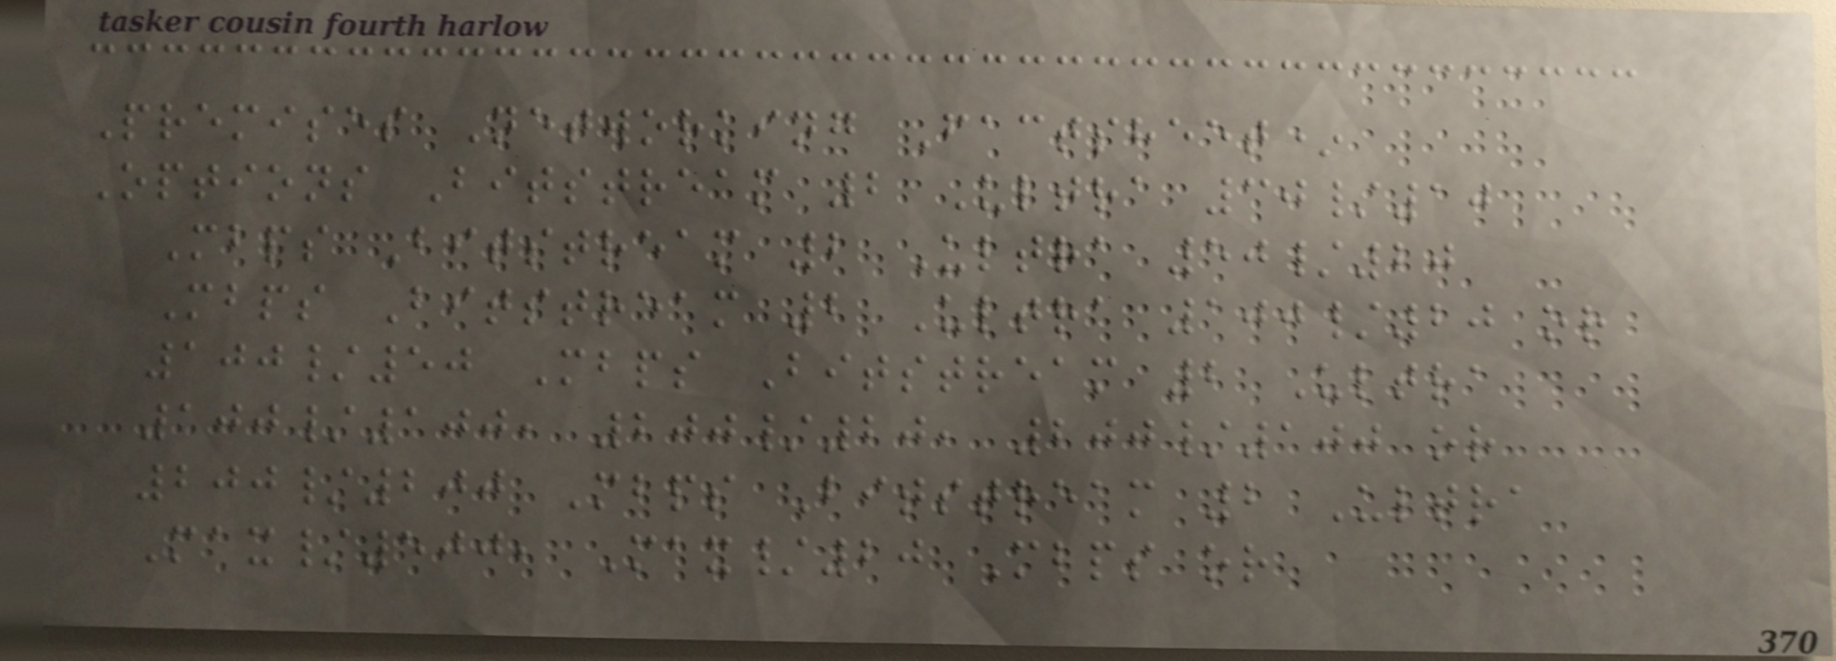Premises Networking Factsheet*
Options Bitstream 2 Ultra 30/10
Mbps Bitstream 2 Ultra 50/20
Mbps Bitstream 2 Ultra 100/20 or
100/50 Mbps Bitstream 2 Ultra
100/100, 200/20, 200/100 or
200/200 Mbps Bitstream 2 Ultra
Max/500, Max/20 Mbps or
